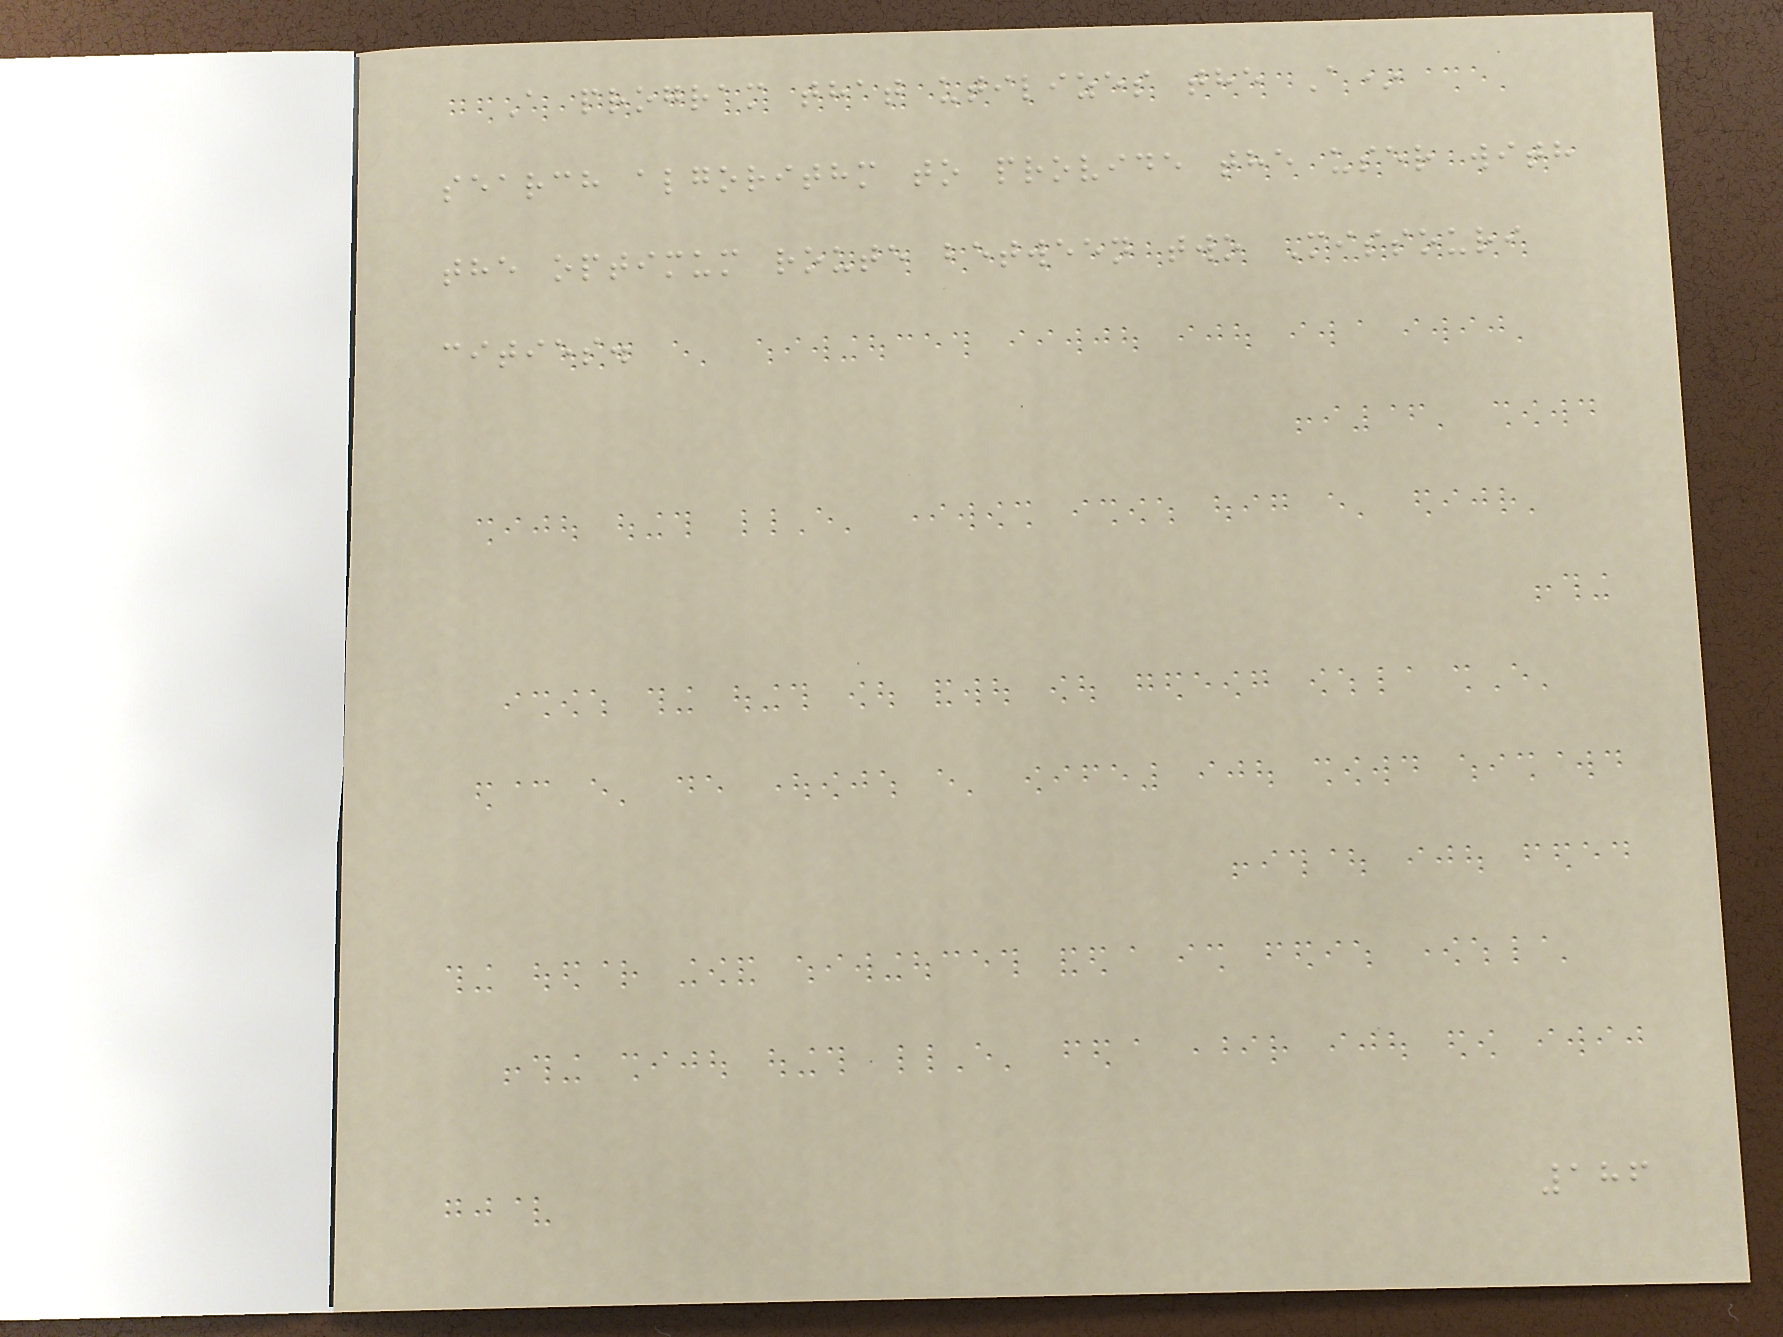A program that utilizes the A*
search algorithm to provide the user with
the optimum route between two Missouri
cities.
186
